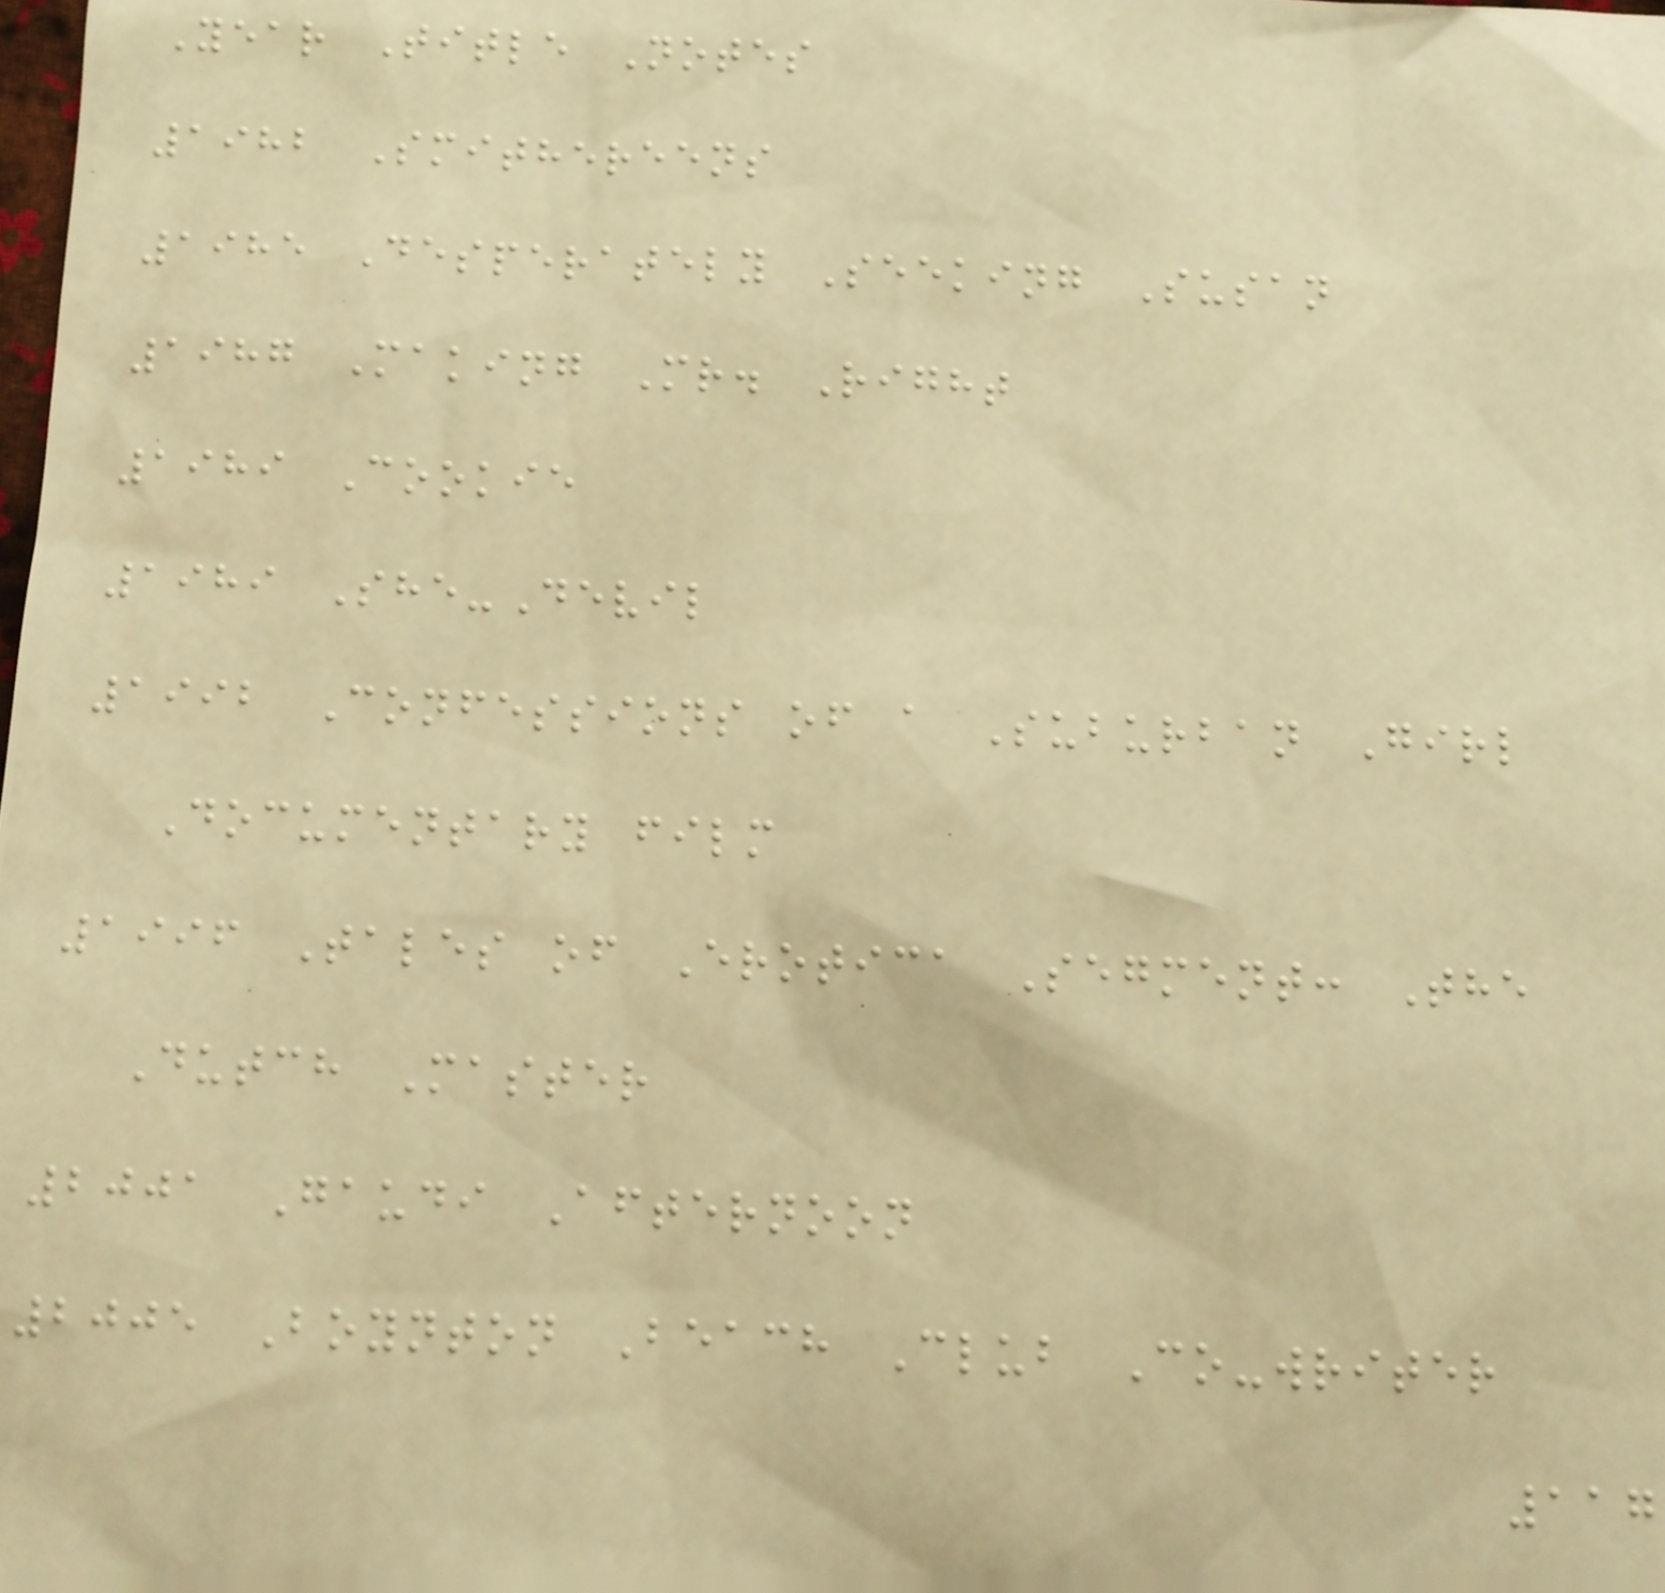Year Title Notes
1982 Smithereens
1985 Desperately Seeking Susan
1987 Making Mr. Right
1989 Cookie
1989 She-Devil
1992 Confessions of a Suburban Girl
Documentary film
1996 Tales of Erotica Segment: The
Dutch Master
2001 Gaudi Afternoon
2005 Boynton Beach Club Co-writer
117
